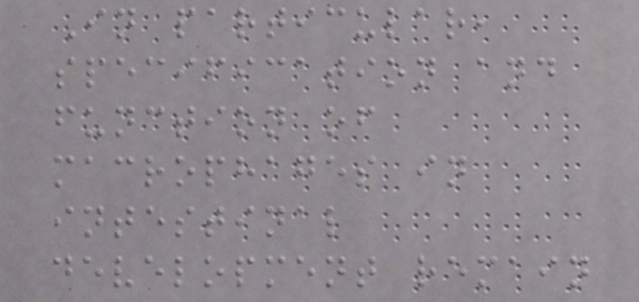In particular,
specification and
function of
macrophages in
intestinal
development remain
